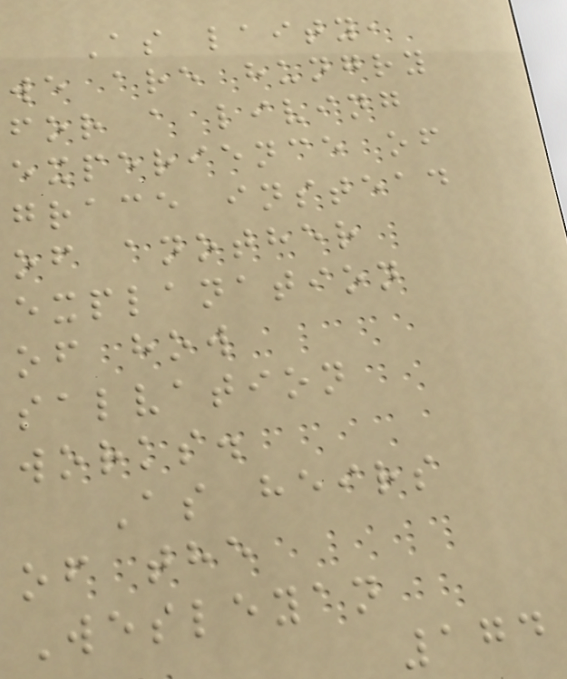As laity,
we are hungry
for a living
experience of
grace instead
of another
explanation
of how
salvation
works.
As heirs
of the
Wesleyan
174
